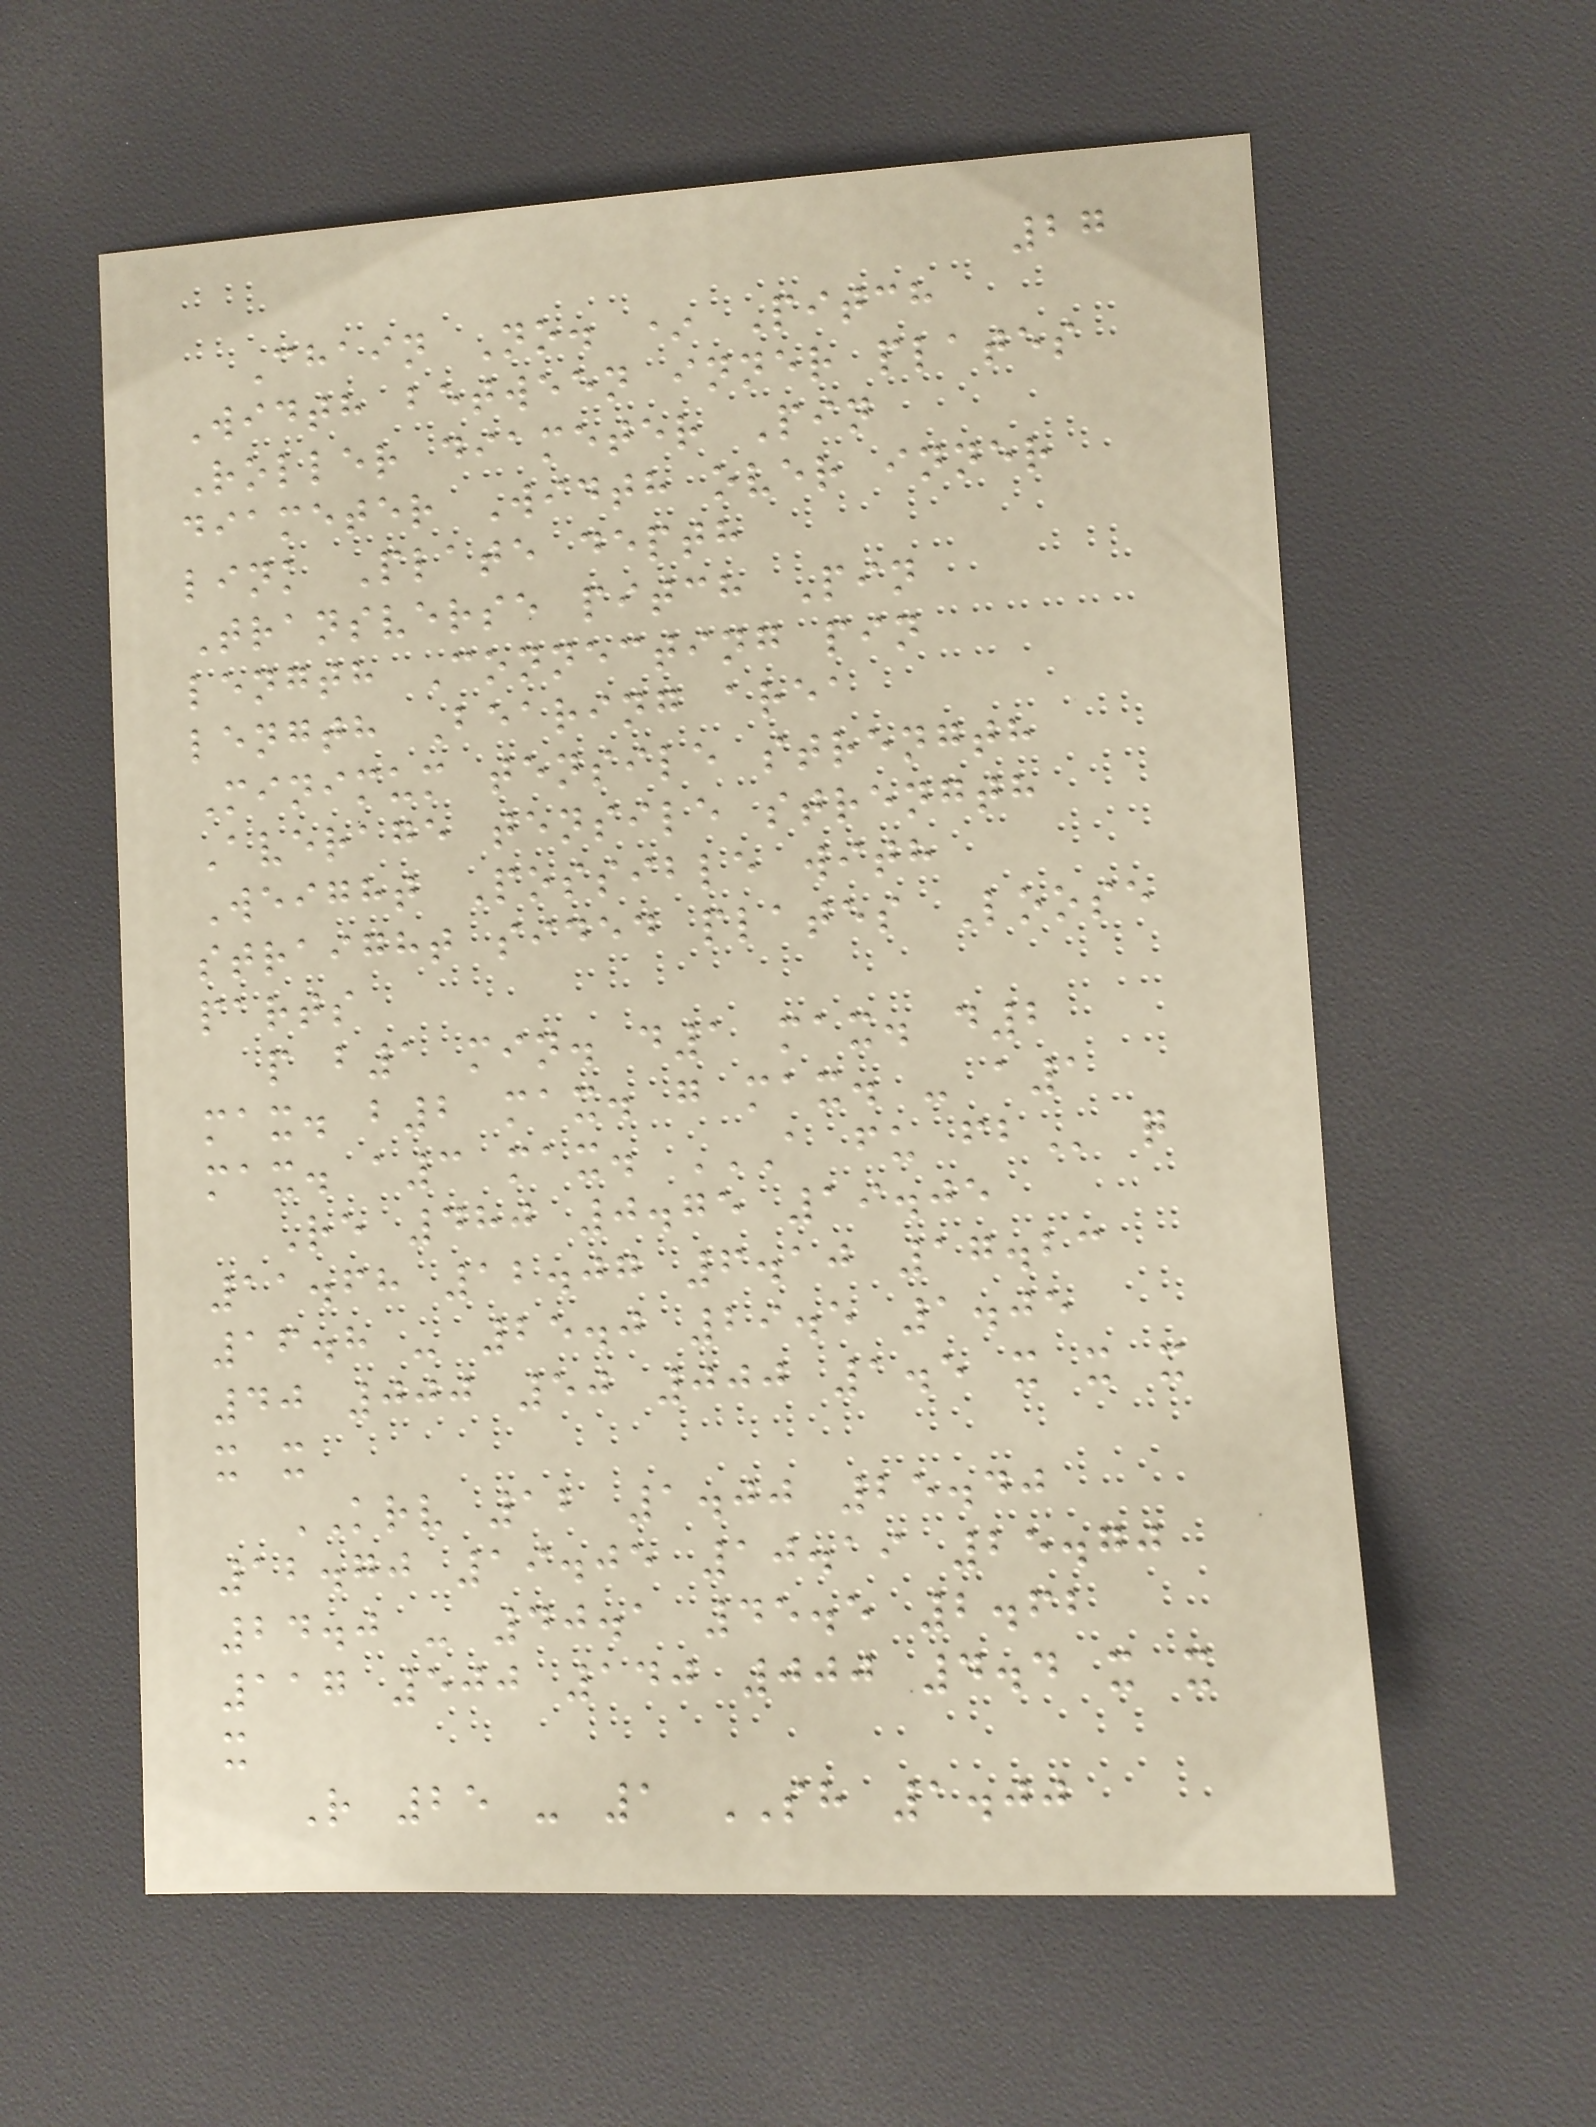27
Chain No. * Pitch
Width between inner plates
Roller diameter Pin
diameter Width over inner
link Plate depth
Transverse pitch Pin
length Connecting pin
length Bearing area
Minimum tensile strength
Average tensile strength
Weight Possible with
straight sided plates Loose
parts
p b1 min. d1 max. d2
max. b2 max. g max. - a1
max. a3 max. A FU FB q
Re 480 0.75 19.05
11.68 12.07 6.10 17.23
16.8 - 25.0 29.5 1.05
40 000 50 000 1.5 x x x
x x
KRV 12 1.00 25.40
12.70 19.05 10.19 25.70
24.0 - 40.1 45.5 2.62
117 500 140 000 4.4 x x
x
R 25 - 1 SH 1.00
